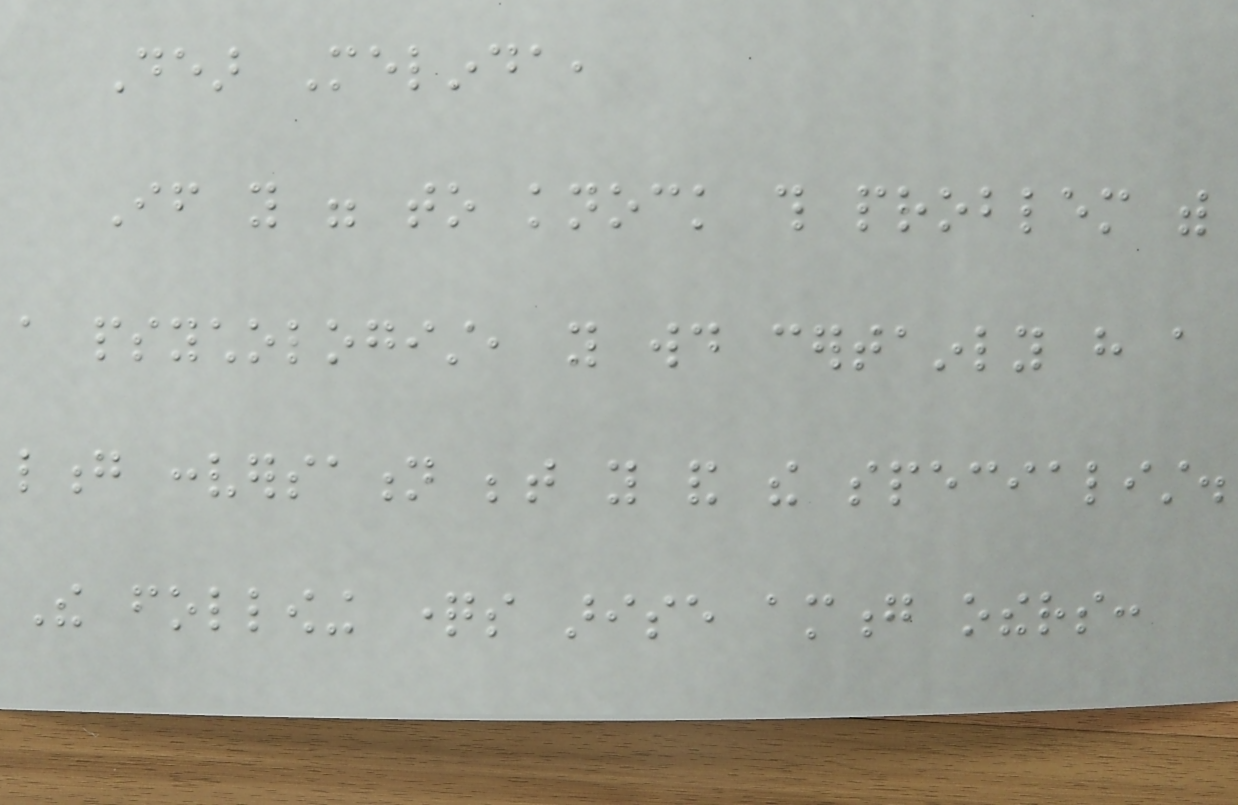Dear Melinda,
If you were to knock this problem with
a psychologist, you would certainly have a
long conversation between you and the specialist.
The following questions arise among others:
